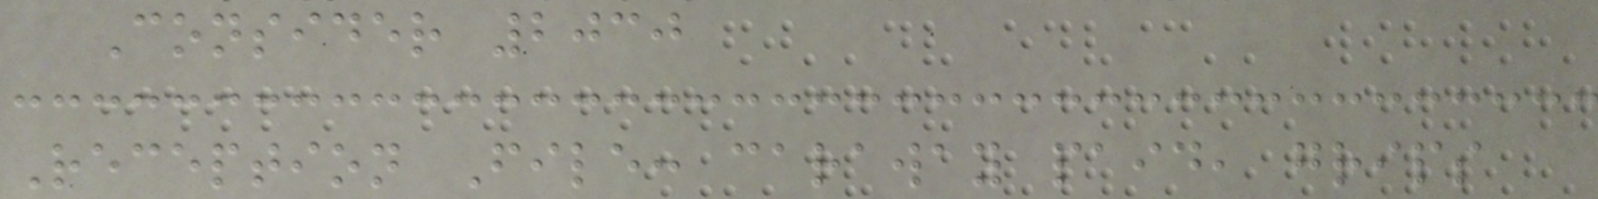Consider 2030
Reception File: caraway paid, grips
